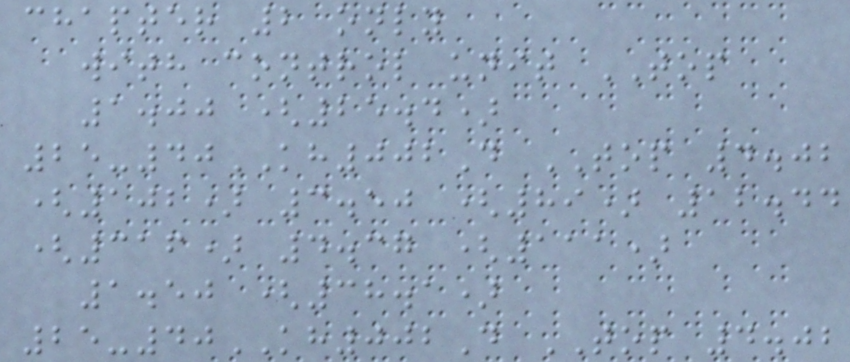chapter 2 only
with control unit TOP
1.00 (25.4)
25-40KH002D TOP 4.02
(102) 3.50 (89) 12.44
(316) 4.37 (111)
1.50 (38.1)
25-40KH002D TOP 4.02
